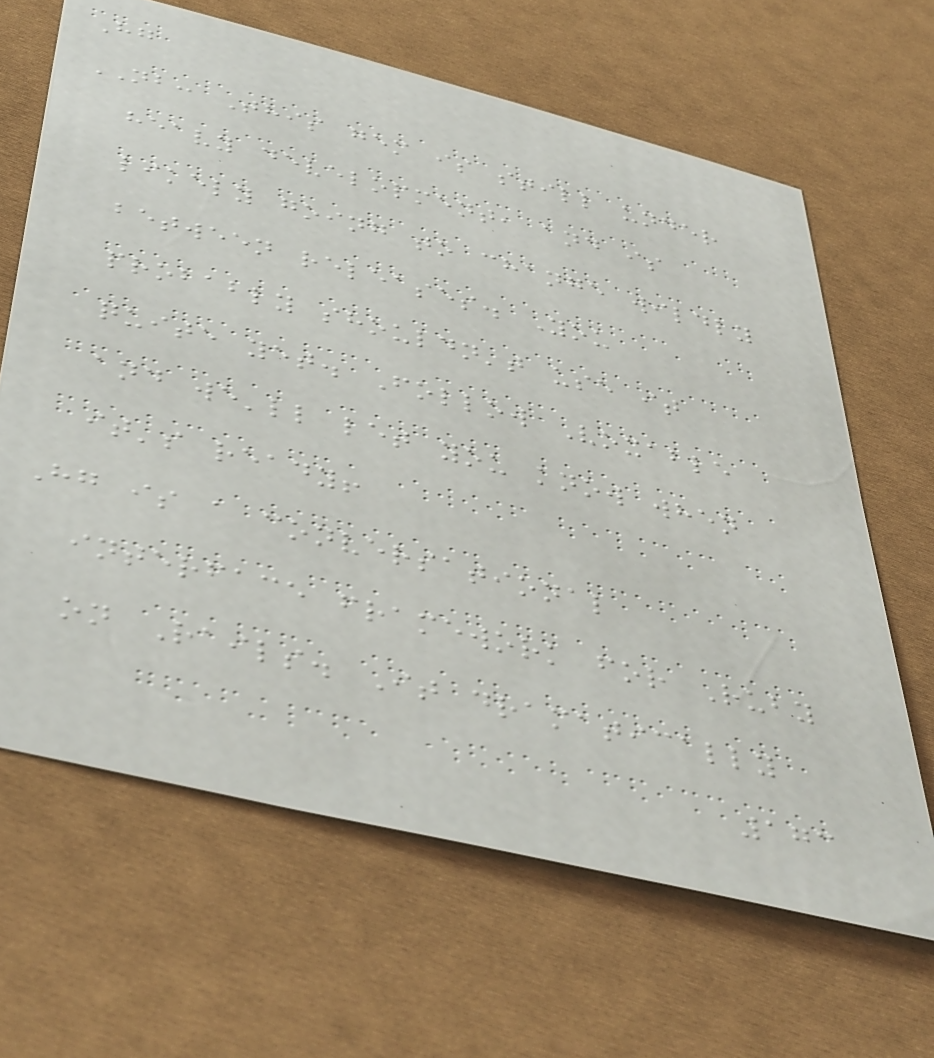Hg
NB: This gem is still under
heavy development, and is
likely going to change wildly
between releases. You
probably shouldn't use it
quite yet. Follow Voxable
and we'll let you know when
it's ready!
Hg is a conversational
interface framework for Ruby
on Rails. It dramatically
173
